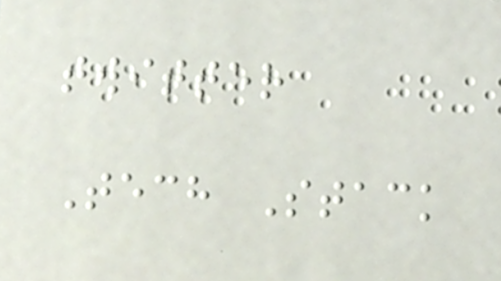twitter
Tech Stack
